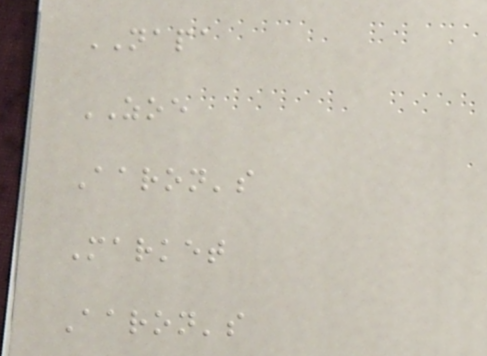NAPA
ZOE
Aaron's
Market
Aaron's
